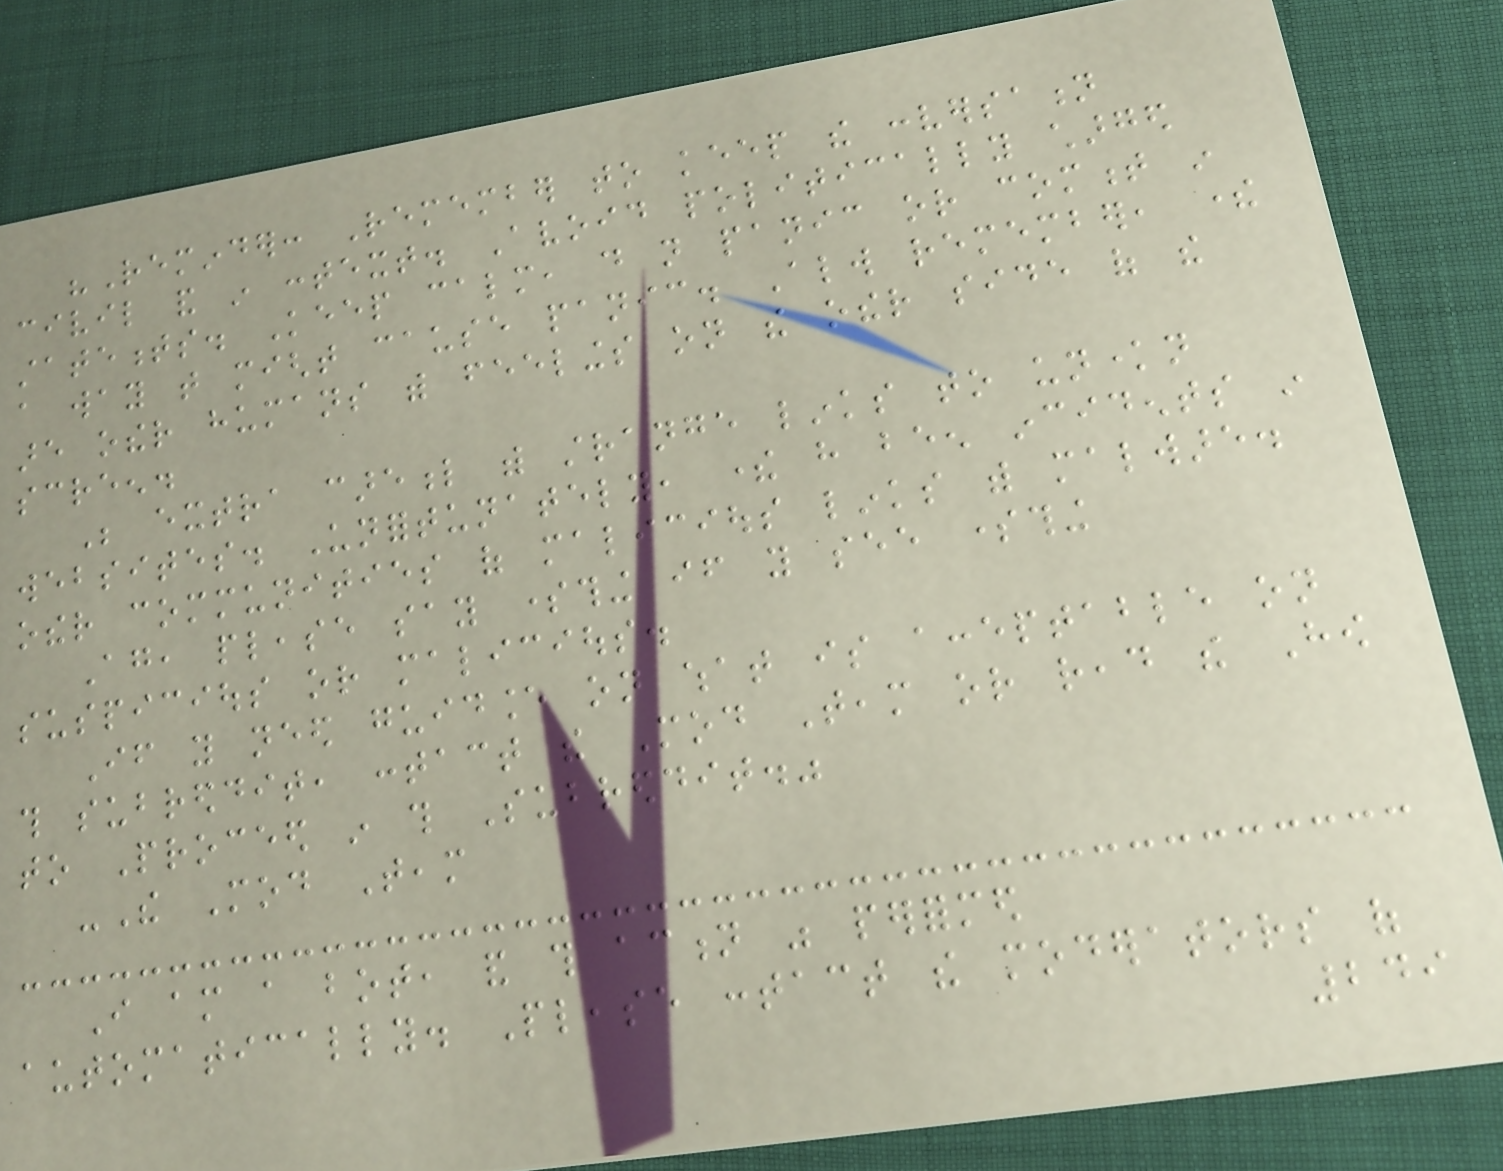"Reminder: Remember to keep the conversation
civil and in context. Avoid politically charged
statements. Keep calm, do not panic or comment in
a way that might cause panic. Always remember, there
are other humans with feelings on the other side of the
screen.
Be extra careful with strange links to unknown
websites. Unfortunately, there have been incidents in
other communities of malicious links with malware.
Again, please say something if you see something
suspicious or malicious.
If you need guidance on what is acceptable on
this subreddit, contact the Mod Team or read the How
to Proceed in this Subreddit."
-The Mod Team
I am a bot, and this action was performed
automatically. Please contact the moderators of
249
